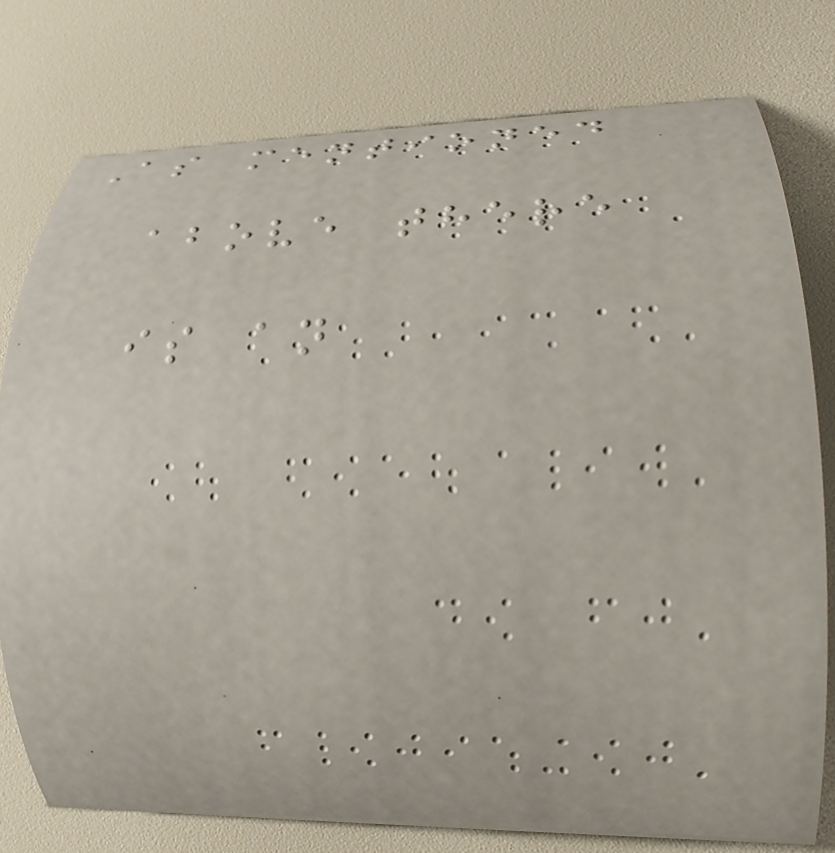As mentioned
above there
is an
